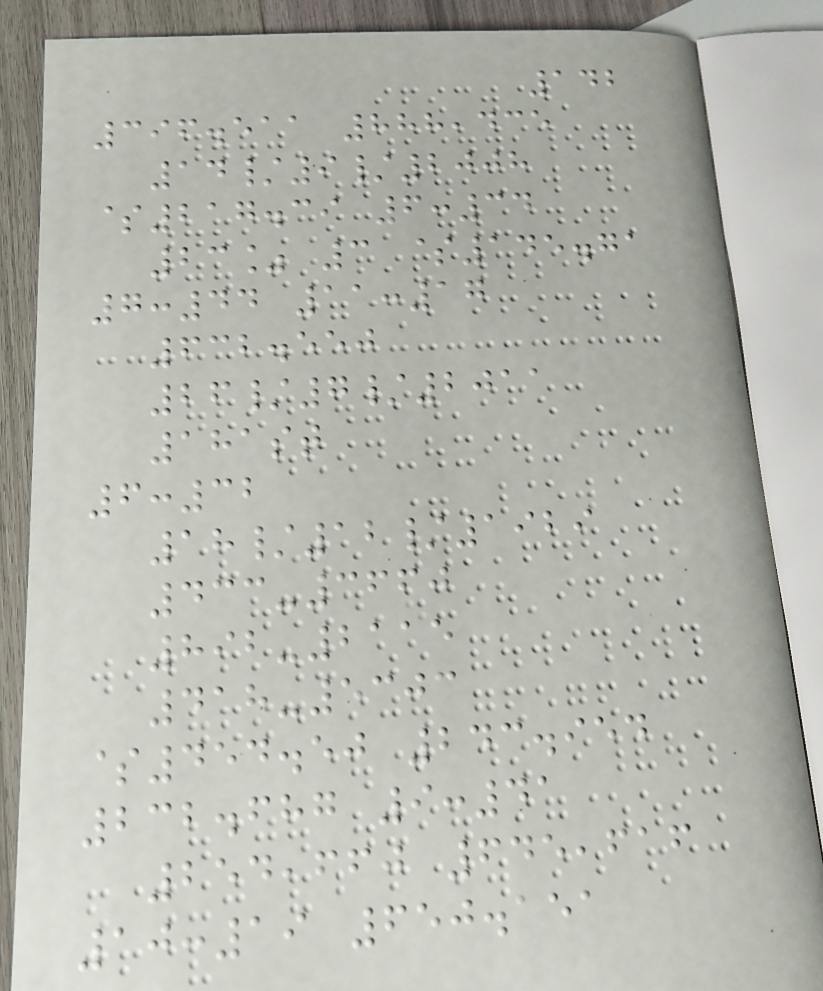142
396.511 888,435
14/9/2008
$217.39 6:34
23% 3 $145.71
7:44 11:17
632.550
26/7/2011
181st
6:32
18/12/1929
433-3660
892-2115
418-5303
$454.50 243.954
232.687 9:41
254,660 645,616
10:19 650.151
